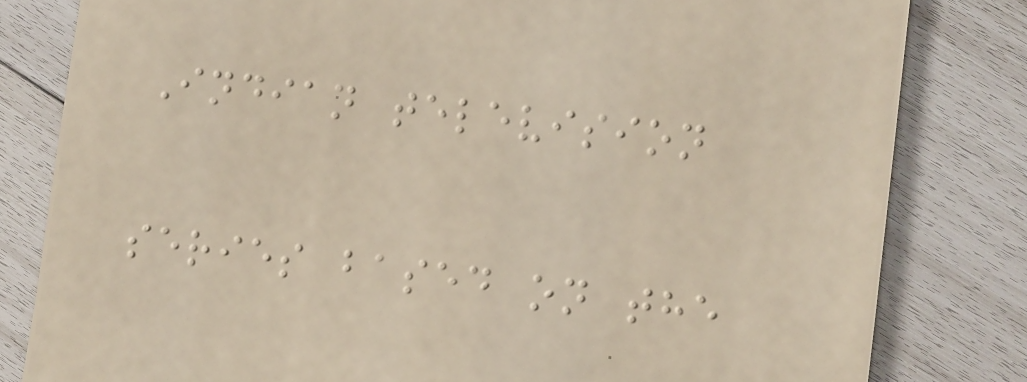Indian television
series based on the
